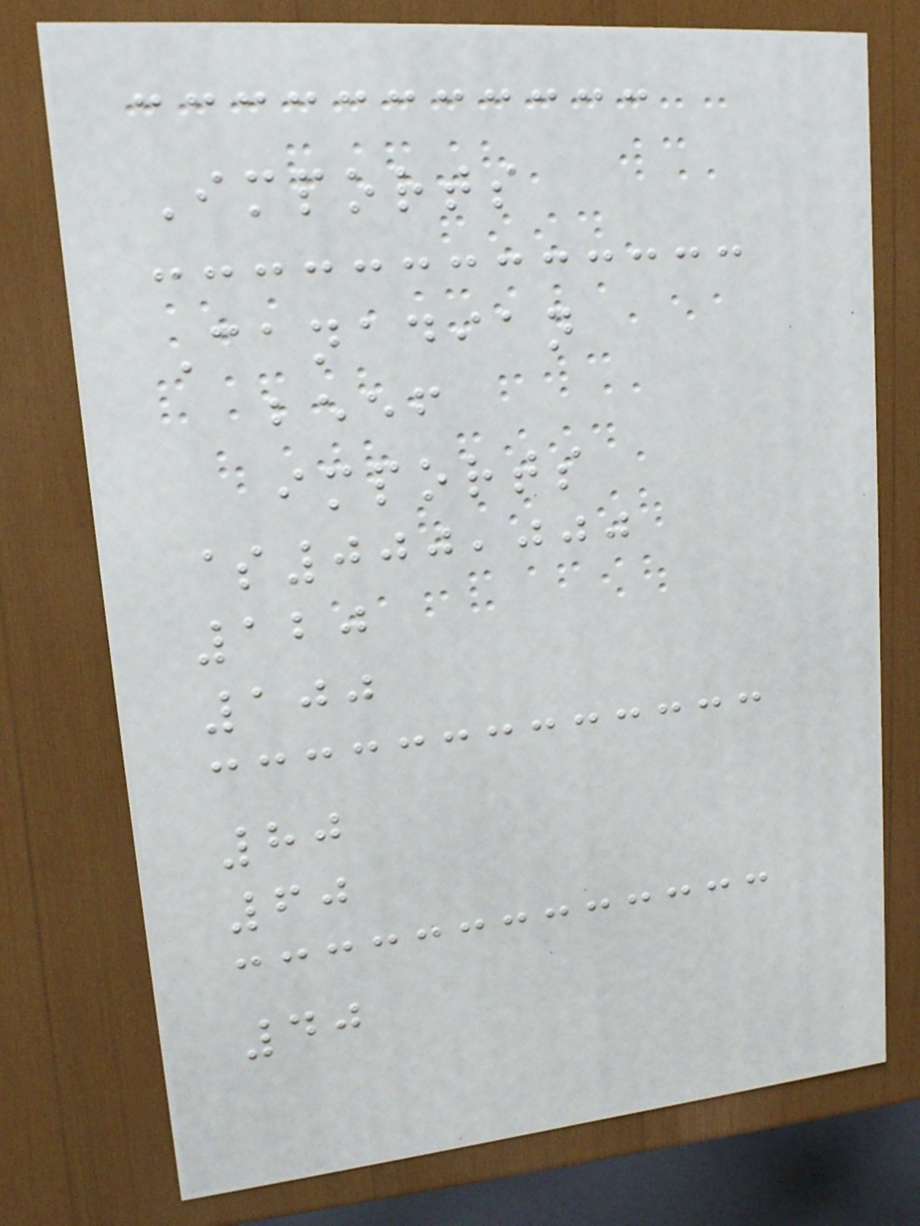Imports
Canadian
beef
imports
$000,000
120
100
80
60
40
